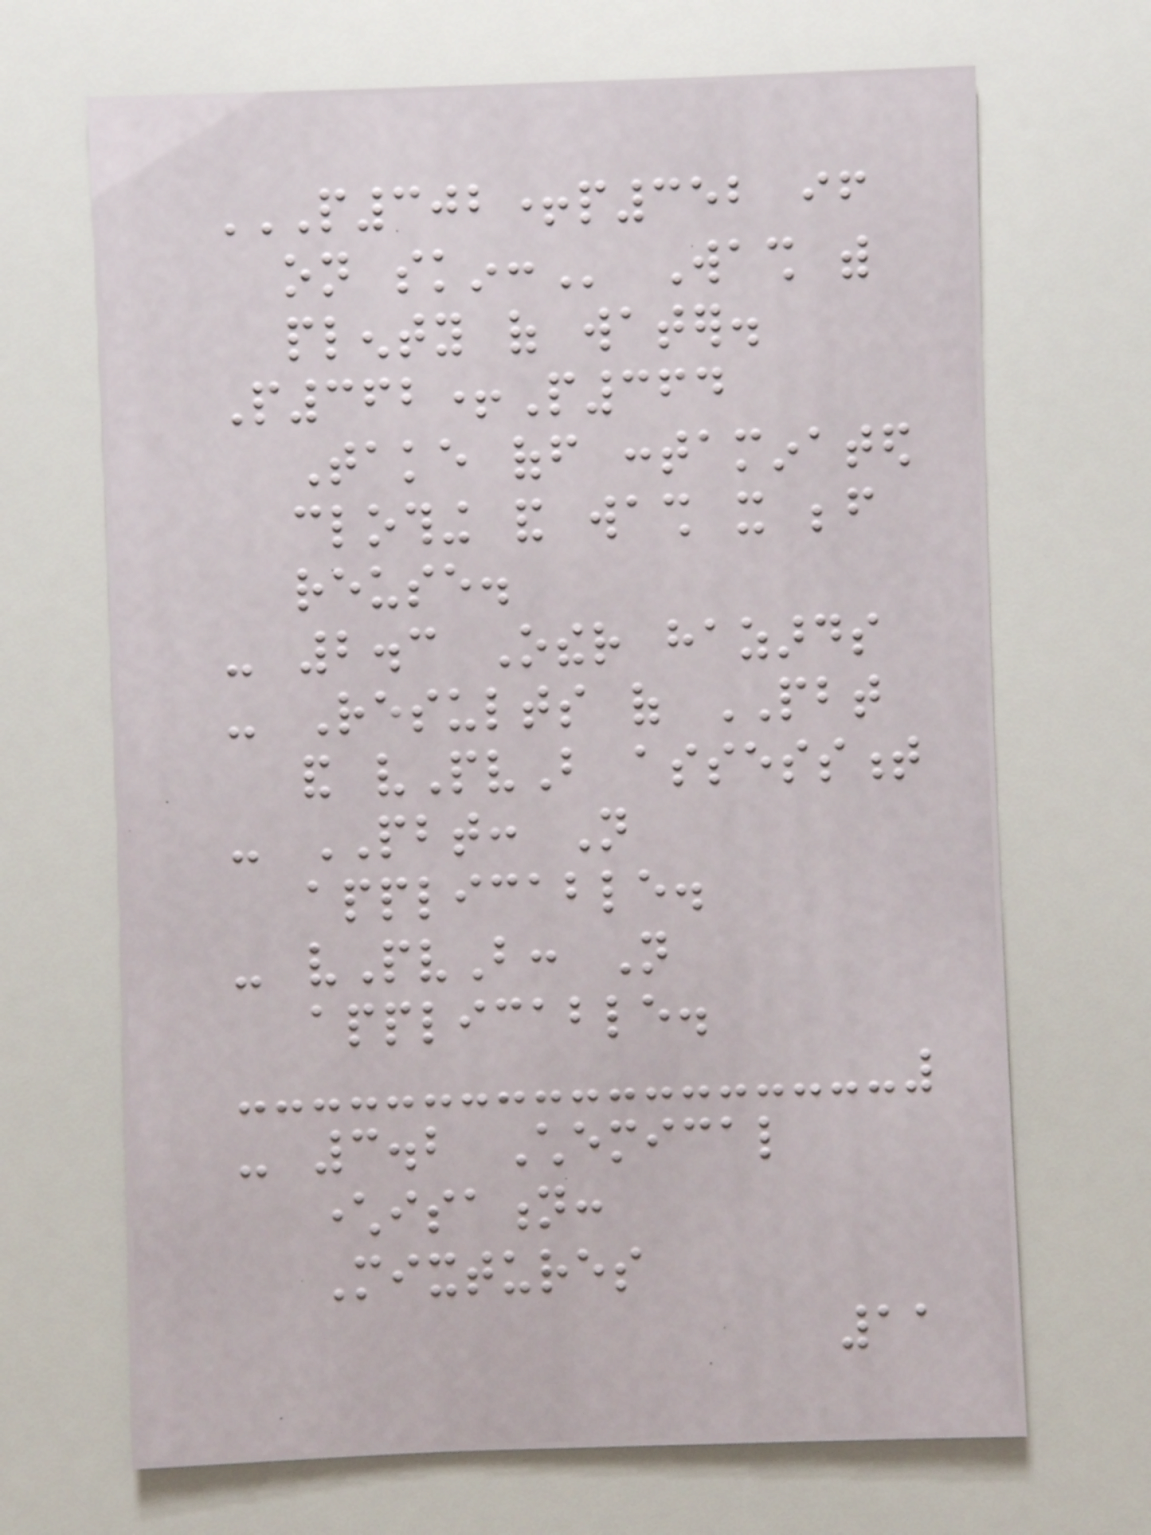P302+P352 IF
ON SKIN: Wash with
plenty of water.
P362+P364
Take off contaminated
clothing and wash it before
reuse.
- 2.3 Other hazards
- Results of PBT
and vPvB assessment
- PBT: Not
applicable.
- vPvB: Not
applicable.
- 3.2 Chemical
characterisation:
Mixtures
11
